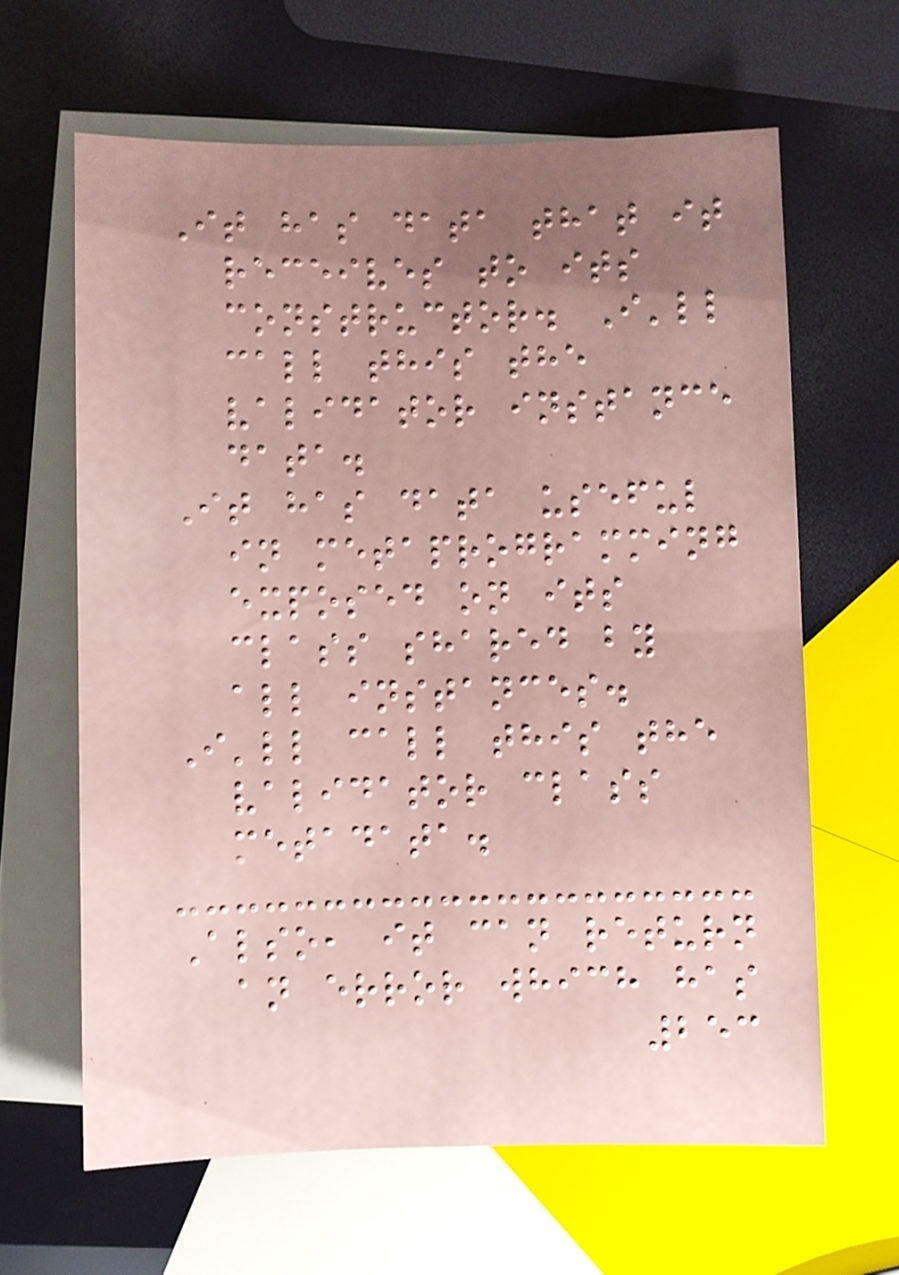It has data that it
receives to its
constructor. I'll
call this the
validator instance
data.
It has data useful
in metaprogramming
exposed on its
class shared by
all instances.
I'll call this the
validator class
metadata.
Also, it can return
an error which has
253
